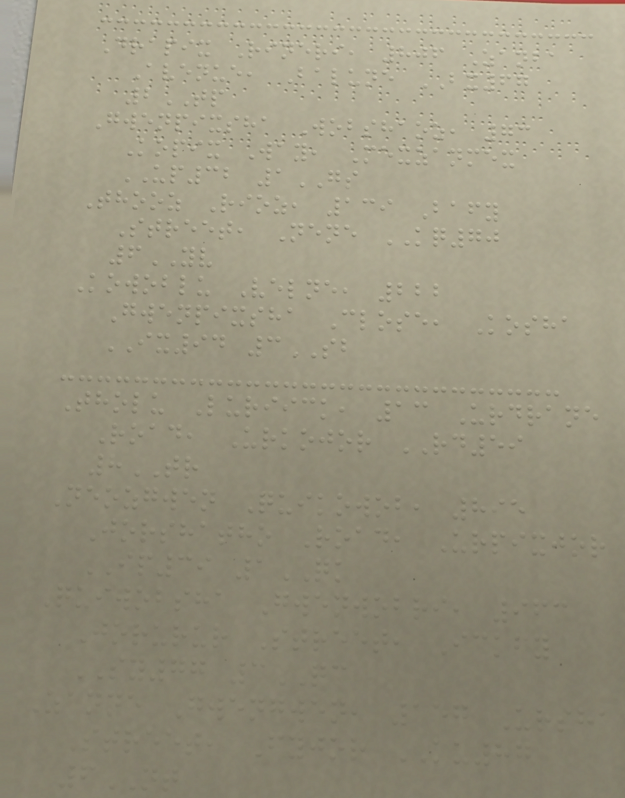Drapix Rineri, 806 Zanba
Avenue, Balune BX67
2TP
Gwenpixsha Wobshaoz, 73
Kopix Way, Mexzanmex
UP32 1GS
Thooz Rioz, 139 Bafy
Street, Nene KQ70
6YV
Kowoblu Velne, 222
Gwenpixsha Close, Kosha
IX94 3SB
Tholu Luriick, 13 Urdrane
Road, Urkojor RD59
8TR
Neozgwen Quikowob, 895
Jorshatho Road, Urpixjor
IP39 1QK
Quiwobsha Gwenwobri, 963
Jorurur Street, Ickfy
SY77 3QC
Zanne Gwengwen, 157 Ursha
Street, Fyjor KU87
6NT
